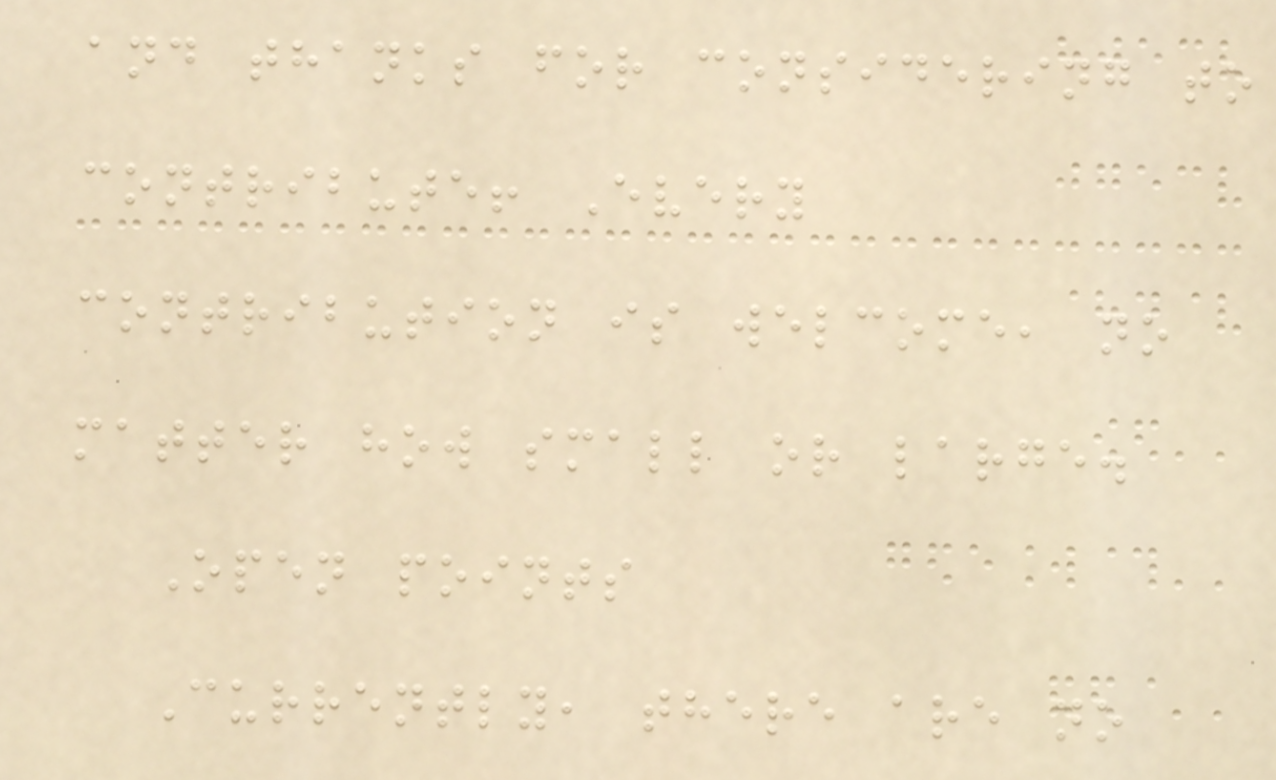and thanks for considering to
contribute! Every
contribution is welcome, no
matter how small or large.
Open points
Currently, there are no
